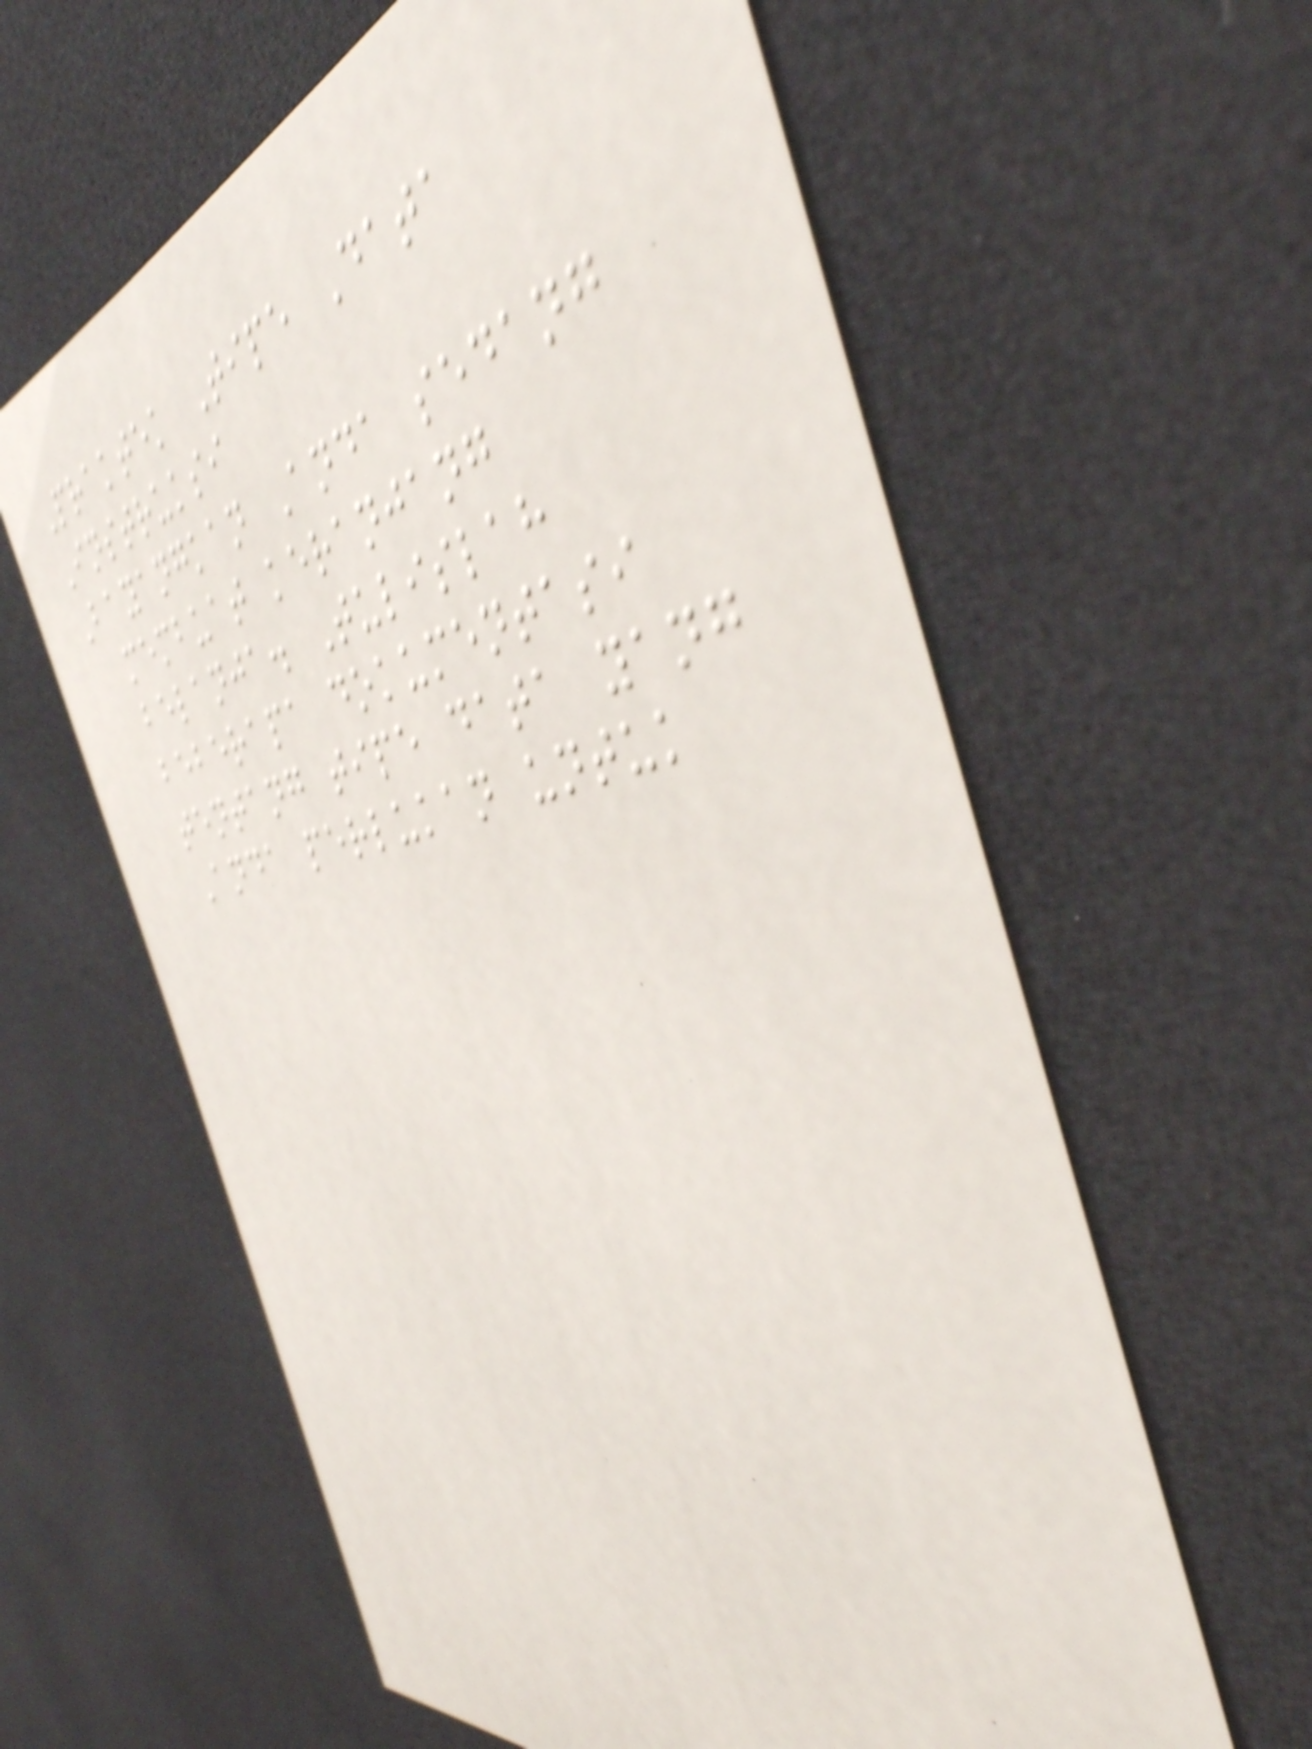Praktek Tipe Data
Instruksi
Bayangkan Anda sedang
membuat keranjang
belanja. Tulislah
beberapa dokumentasi
tentang tipe data yang
Anda perlukan untuk
